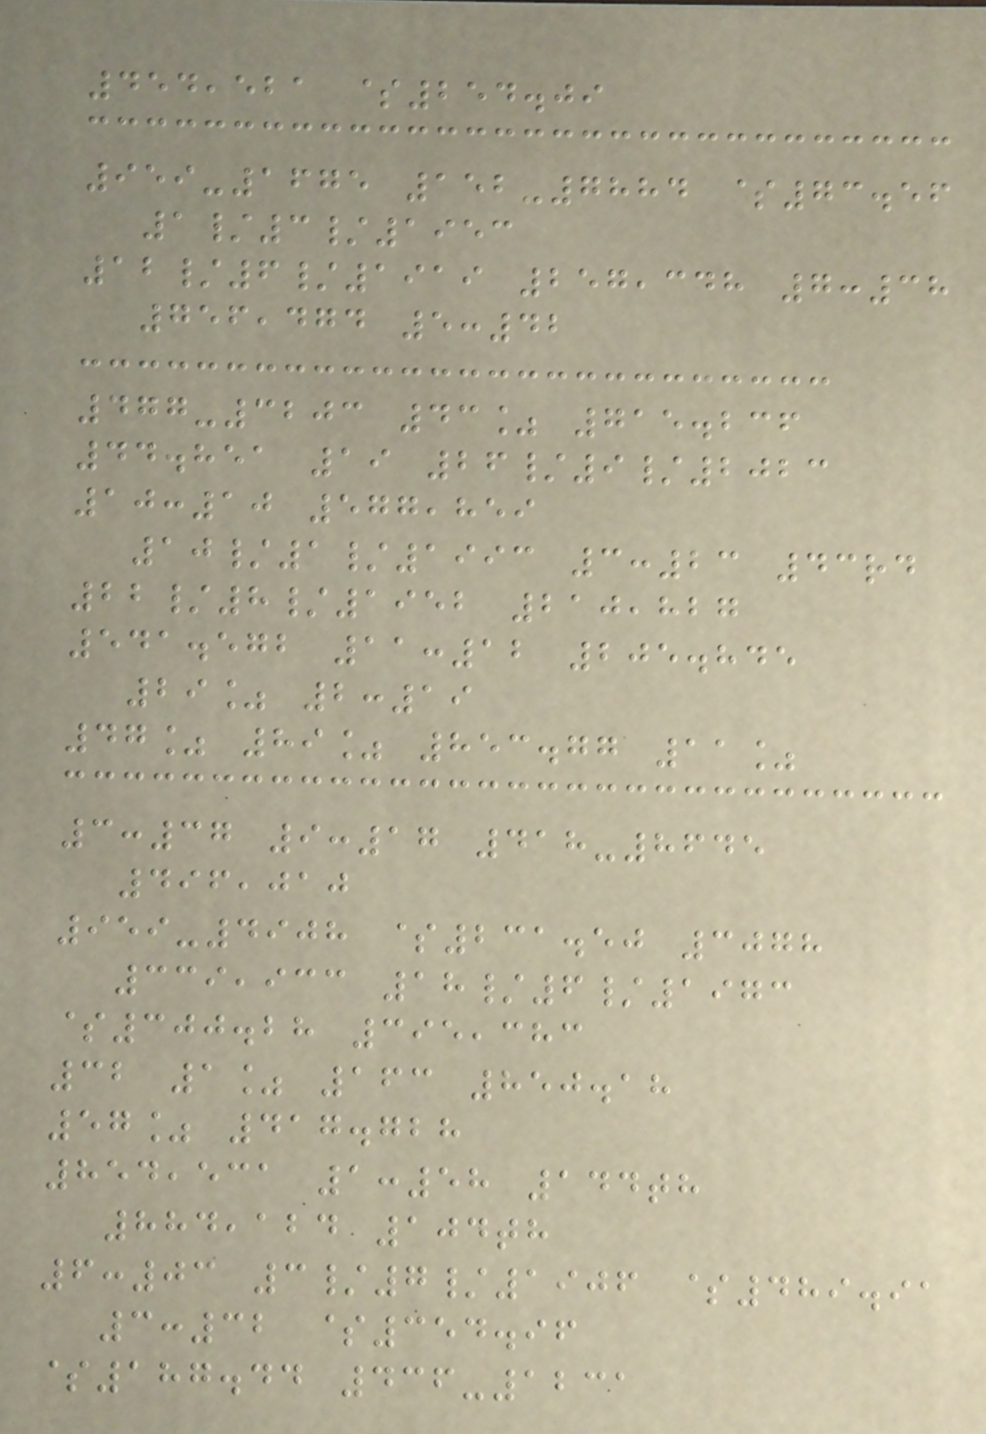454,521 $254.09
959-1675 152-7884 $73.56
1/3/1953
12/6/1919 257,348 7:38
756,474 5:42
477-3203 43% 715.236
44.851 19 26/9/2023
10:10 577,859
10/1/1993 3:23 43rd
22/8/1952 210,827
541.572 11:12 205.845
29% 2:19
47% 89% 853.77 11%
3:37 9:17 418-8645
496,010
959-4908 $231.50 3078
339,933 18/6/1973
$300.28 395,383
32 1% 163 850.18
57% 417.728
854,531 1:58 144th
884,124 104th
6:03 3/7/1906 $489.91
3:32 $354.96
$187.44 436-1231
